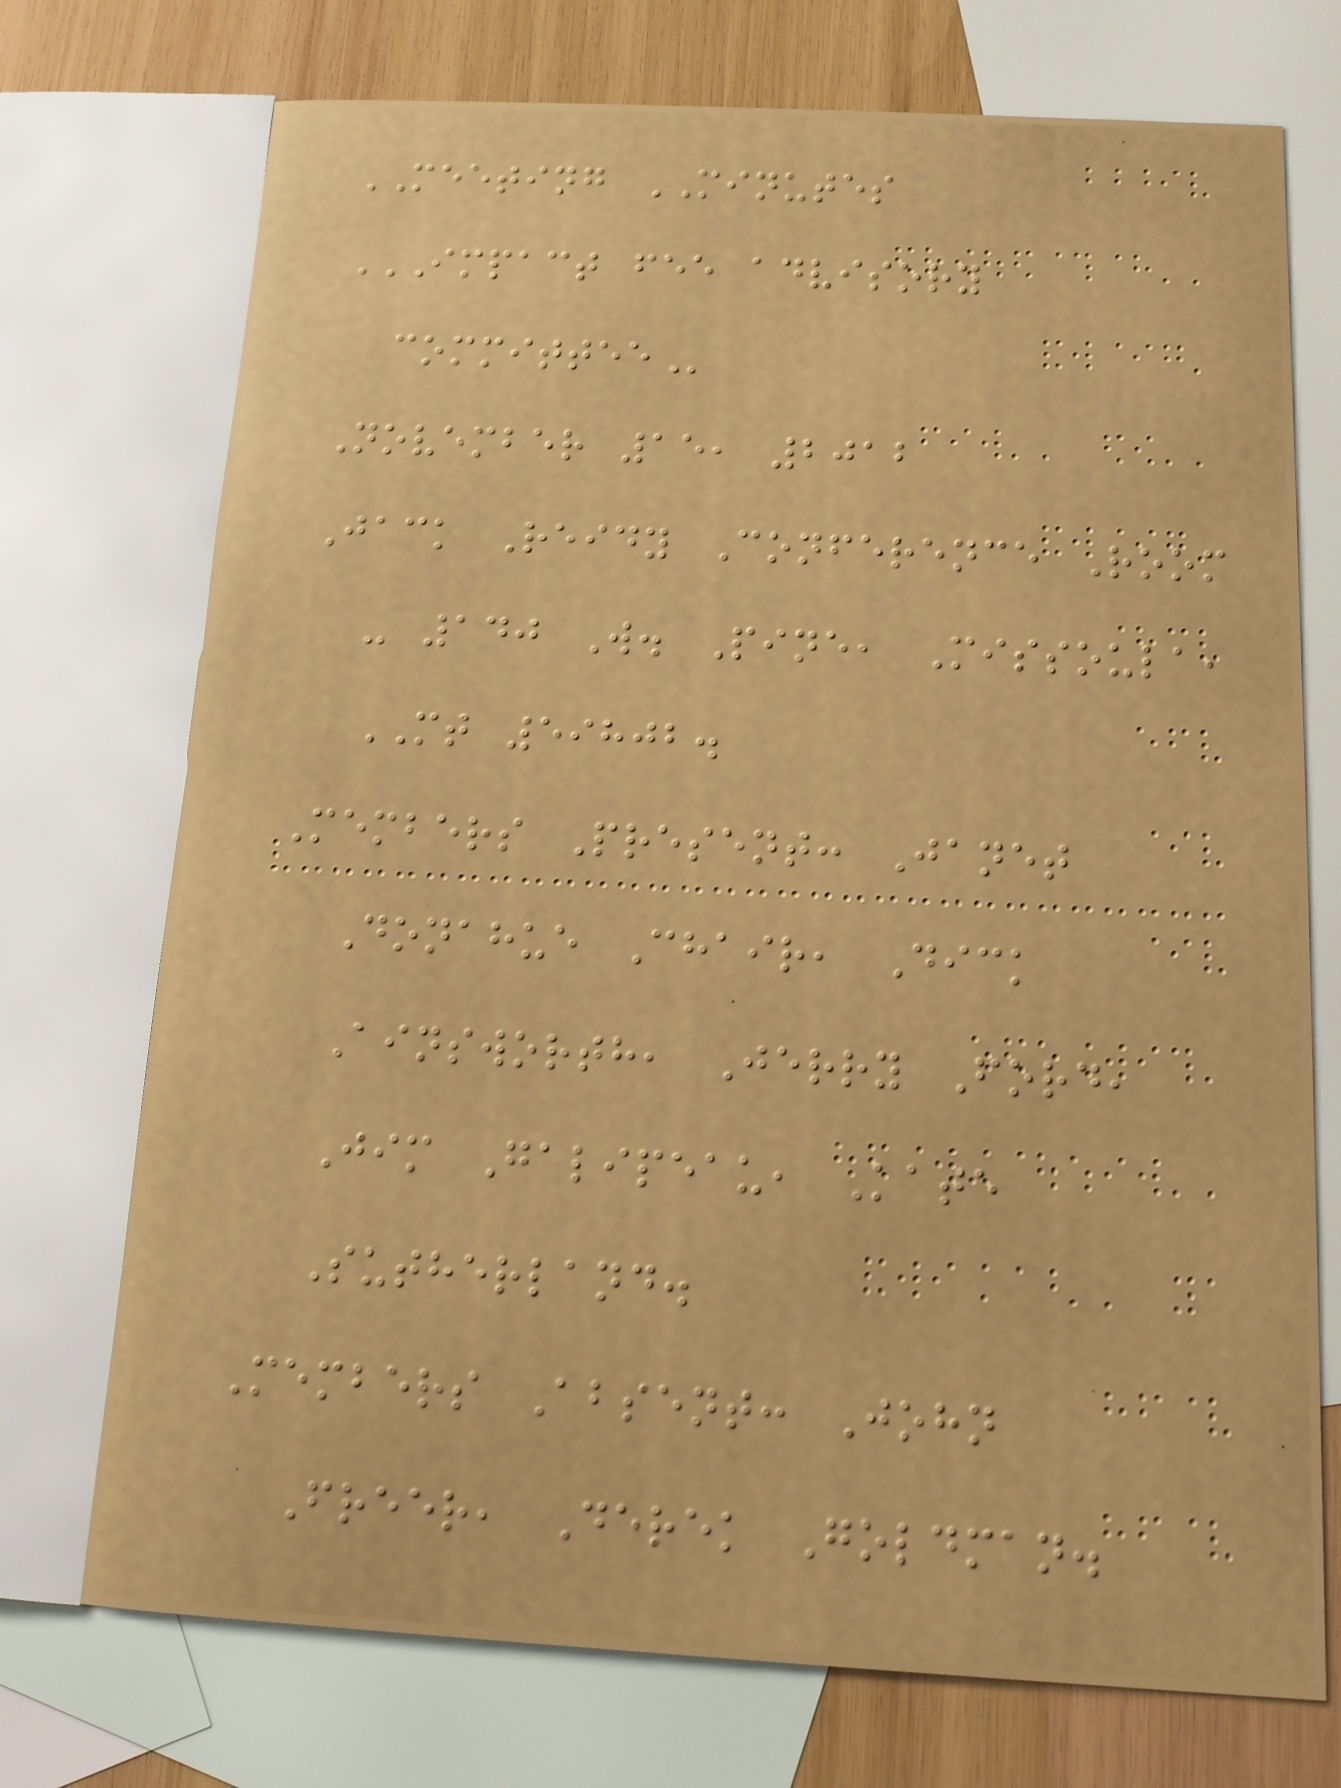MEETING MINUTES
IMPACT FEE ADVISORY
COMMITTEE
November 15, 2012
Jack Reidy Conference Room
- 140 W. Pine, Missoula,
MT 59802.
Members Present: Janet
Donahue Chair, Dick
Ainsworth, Jerry Ford,
Jim Galipeau, Kate
Sutherland.
Members Absent: John
Freer, Derek Goldman.
